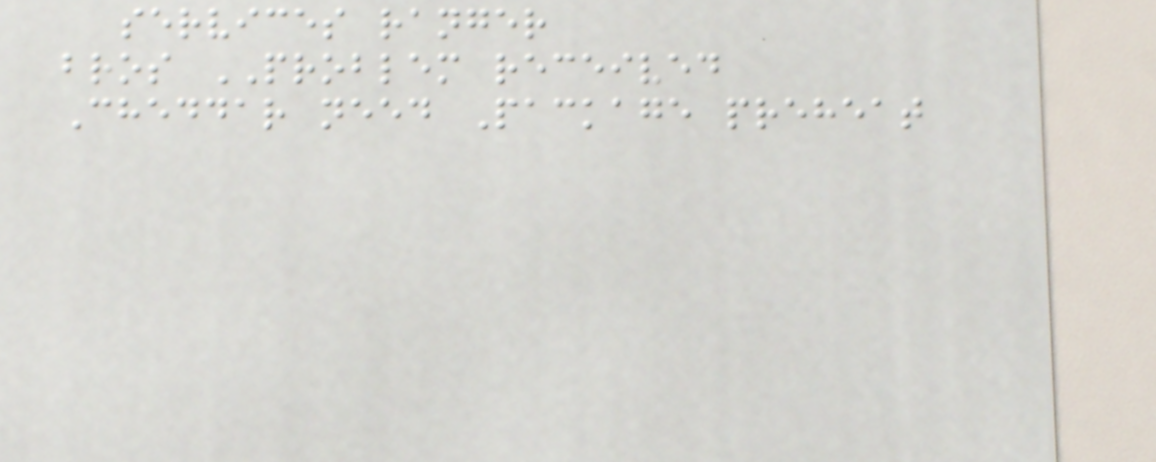services ranger
bros PROBLEM received
Cheddar need Package preheat
